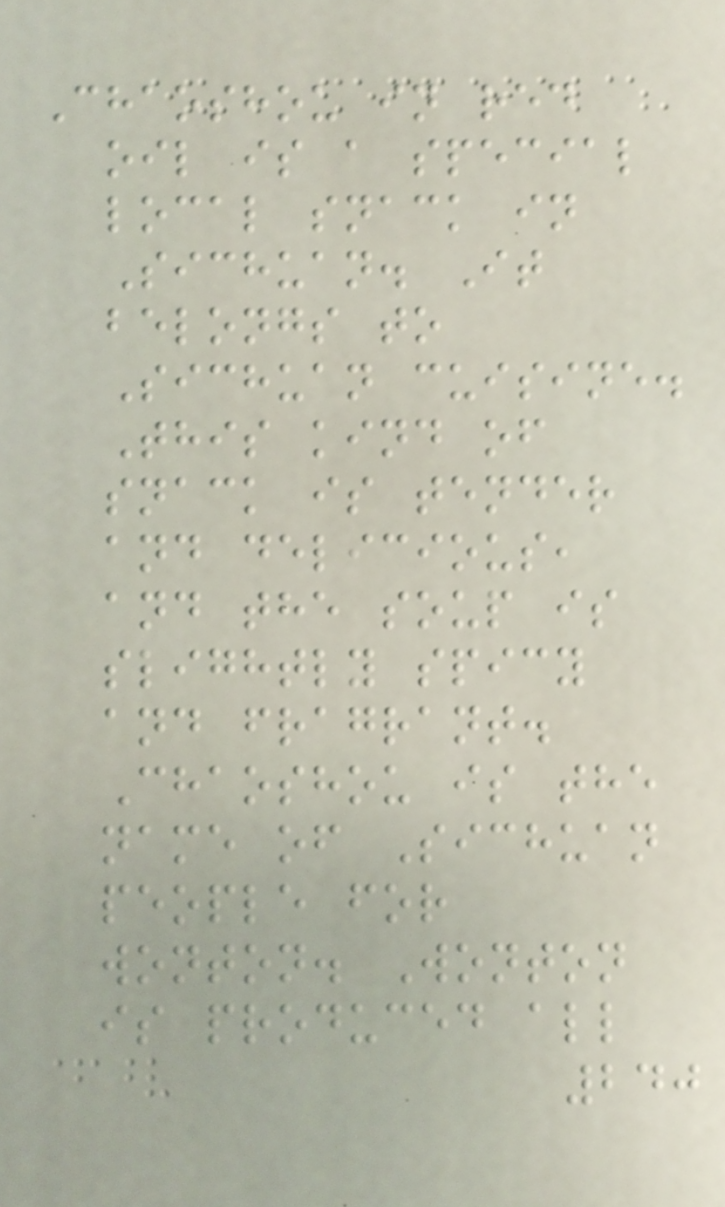Chaoshou in red
oil is a special
local snack in
Sichuan. It
belongs to
Sichuan cuisine.
This kind of
snack is tender
and delicious,
and the soup is
slightly spicy
and fragrant.
Chaoshou is the
name of Sichuan
people for
wonton. Wonton
is produced all
240
